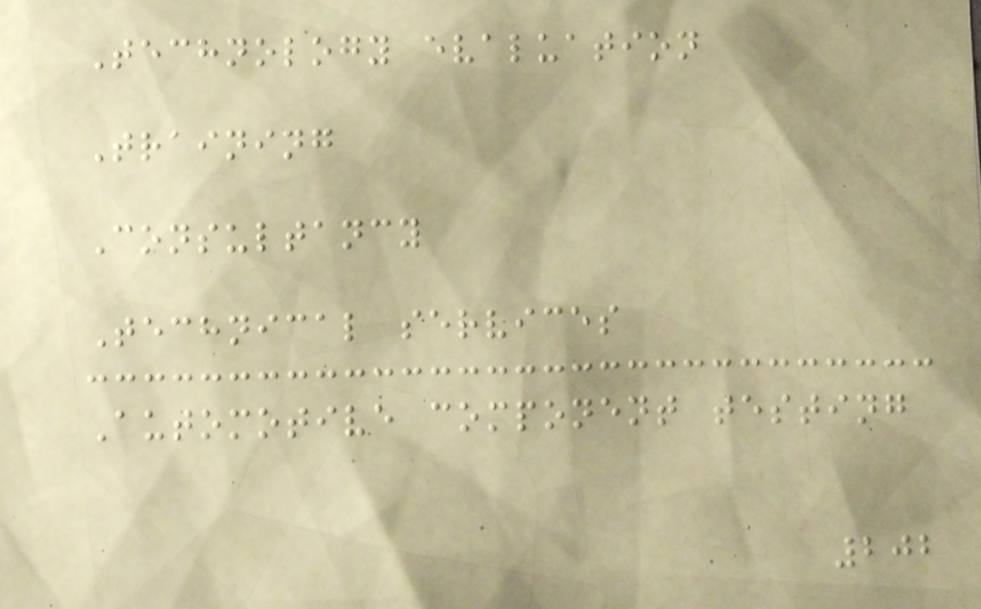Technology evaluation
Training
Consultancy
Technical services
Automotive component testing
202
